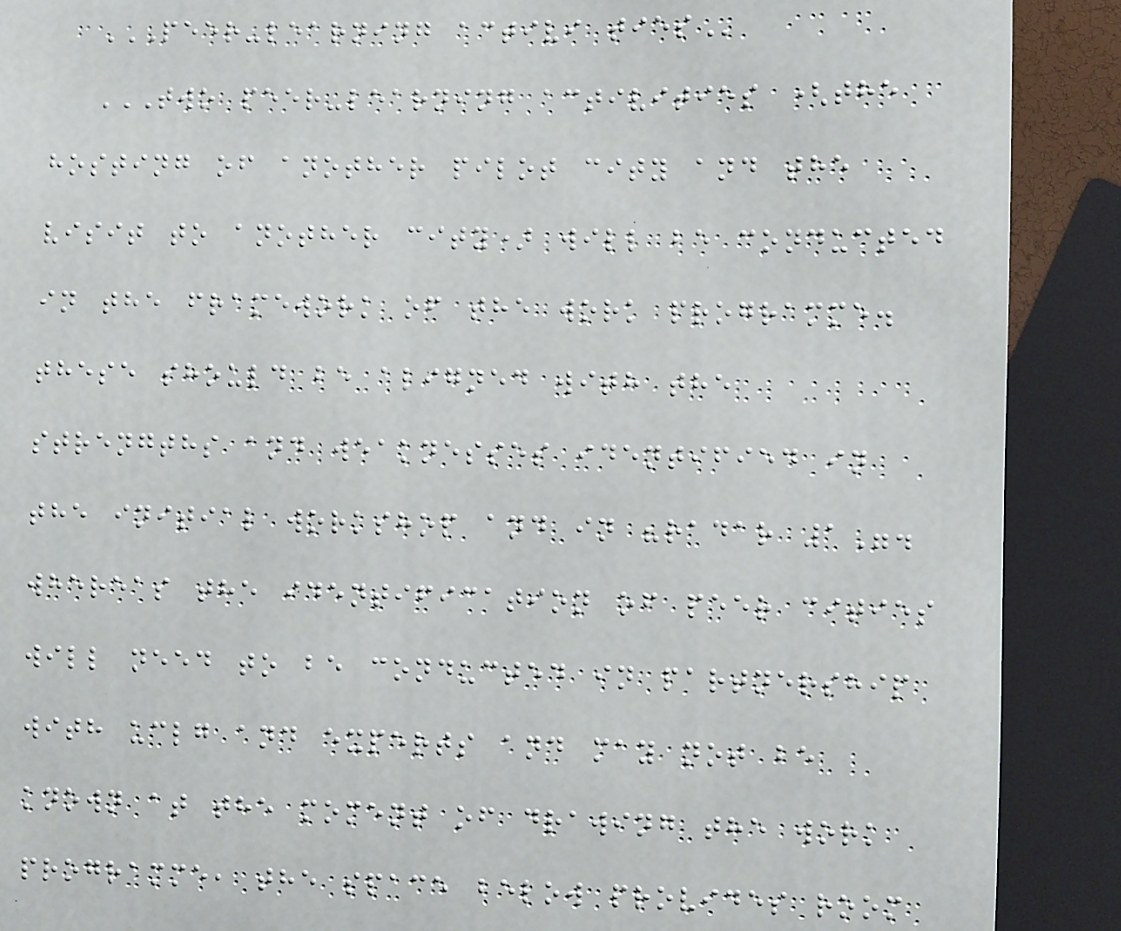PEER-LEARNING ACTIVI TIES
TWO PEER-LEARNING ACTIVITIES (THE
HOSTING OF ANOTHER PILOT CITY AND THE
VISIT TO ANOTHER CITY) WILL BE CONDUCTED
IN THE FRAMEWORK OF THE WORK PROGRAMME.
THESE SHOULD BE ALIGNED WITH THE
STRENGTHS AND WEAKNESSES IDENTIFIED IN
THE INITIAL WORKSHOP AND IN "RADAR 1".
WHEREAS THE IDENTIFICATION OF PEER CITIES
WILL NEED TO BE CONDUCTED IN PARTNERSHIP
WITH UCLG AND EXPERTS AND MAY NOT BE
KNOWN AT THE MOMENT OF DRAWING THE WORK
PROGRAMME, THE SPACE BELOW PROVIDES ROOM
